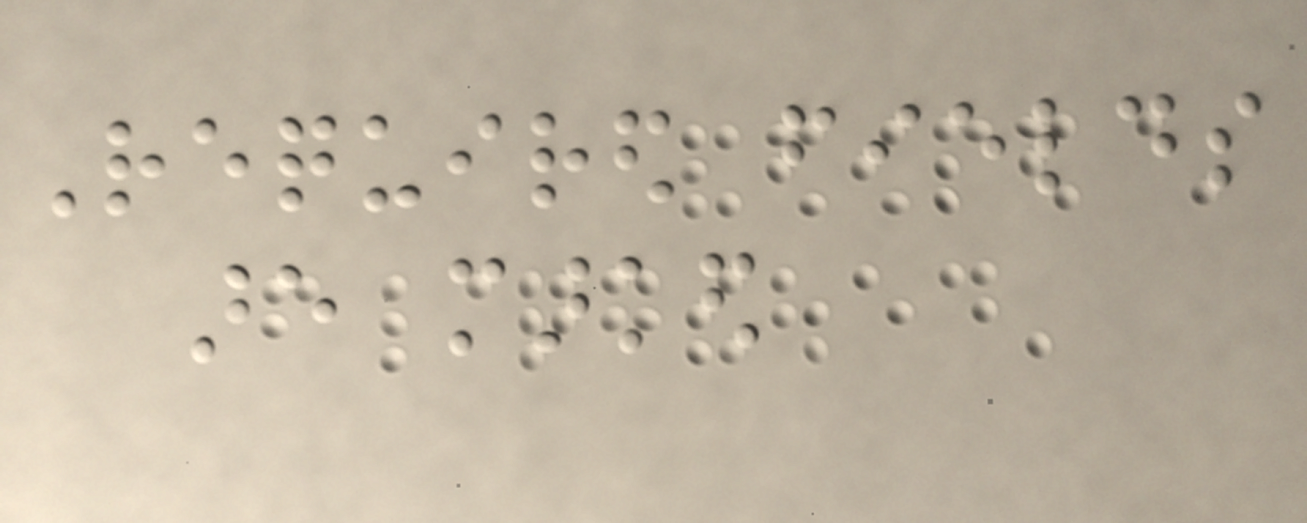Required fields
are marked
